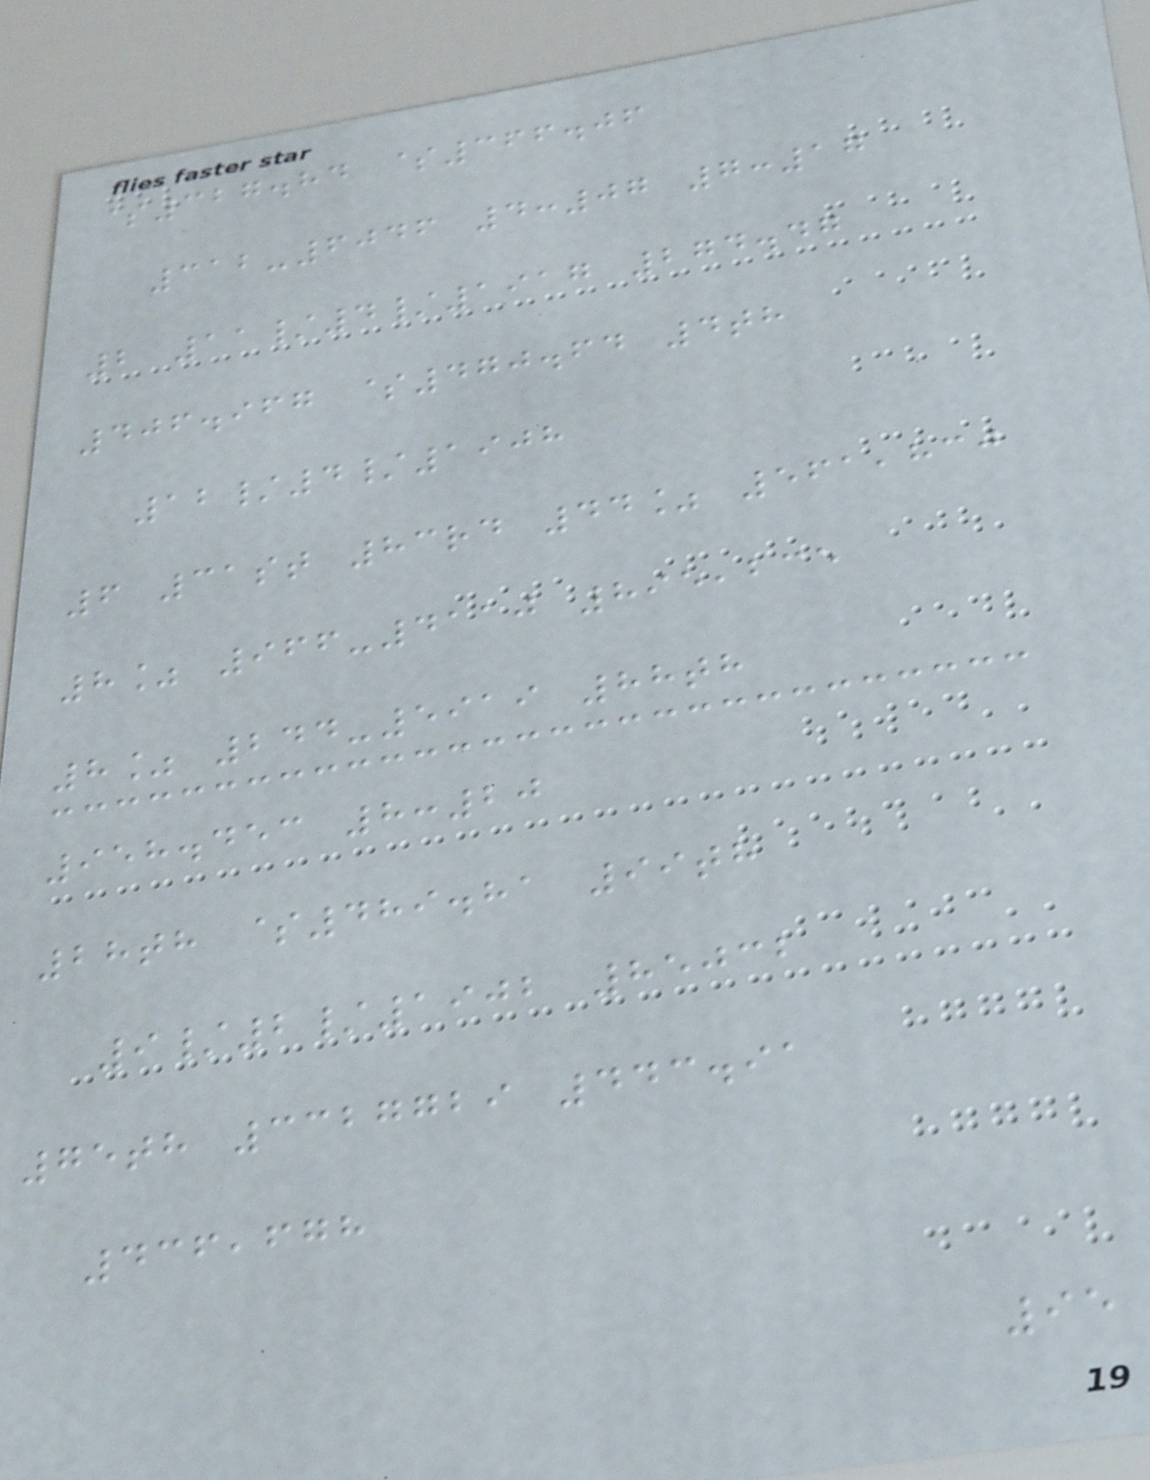$327.84 $366.06
312-6046 4:07 7:17
2 11/4/1917 274.47
406.967 $470.64 4th
12/4/1908
6 31st 83rd 44% 561,830
8% 966-4110 895,235
8% 244-5919 88th
958.453 8:20
28th $489.81 99th
9/2/1902 85032
75th 3327729 443.91
436,678
95
